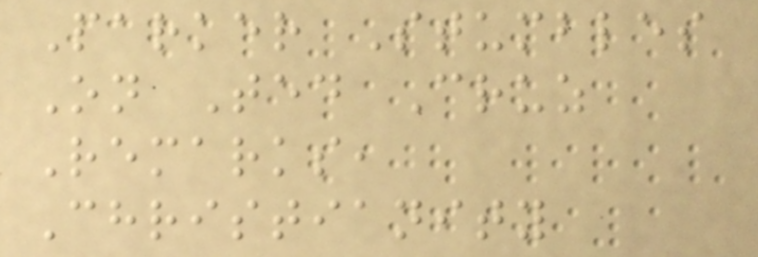Parker Stumbles
On Ted Cruz
Remarks,
Christianity
